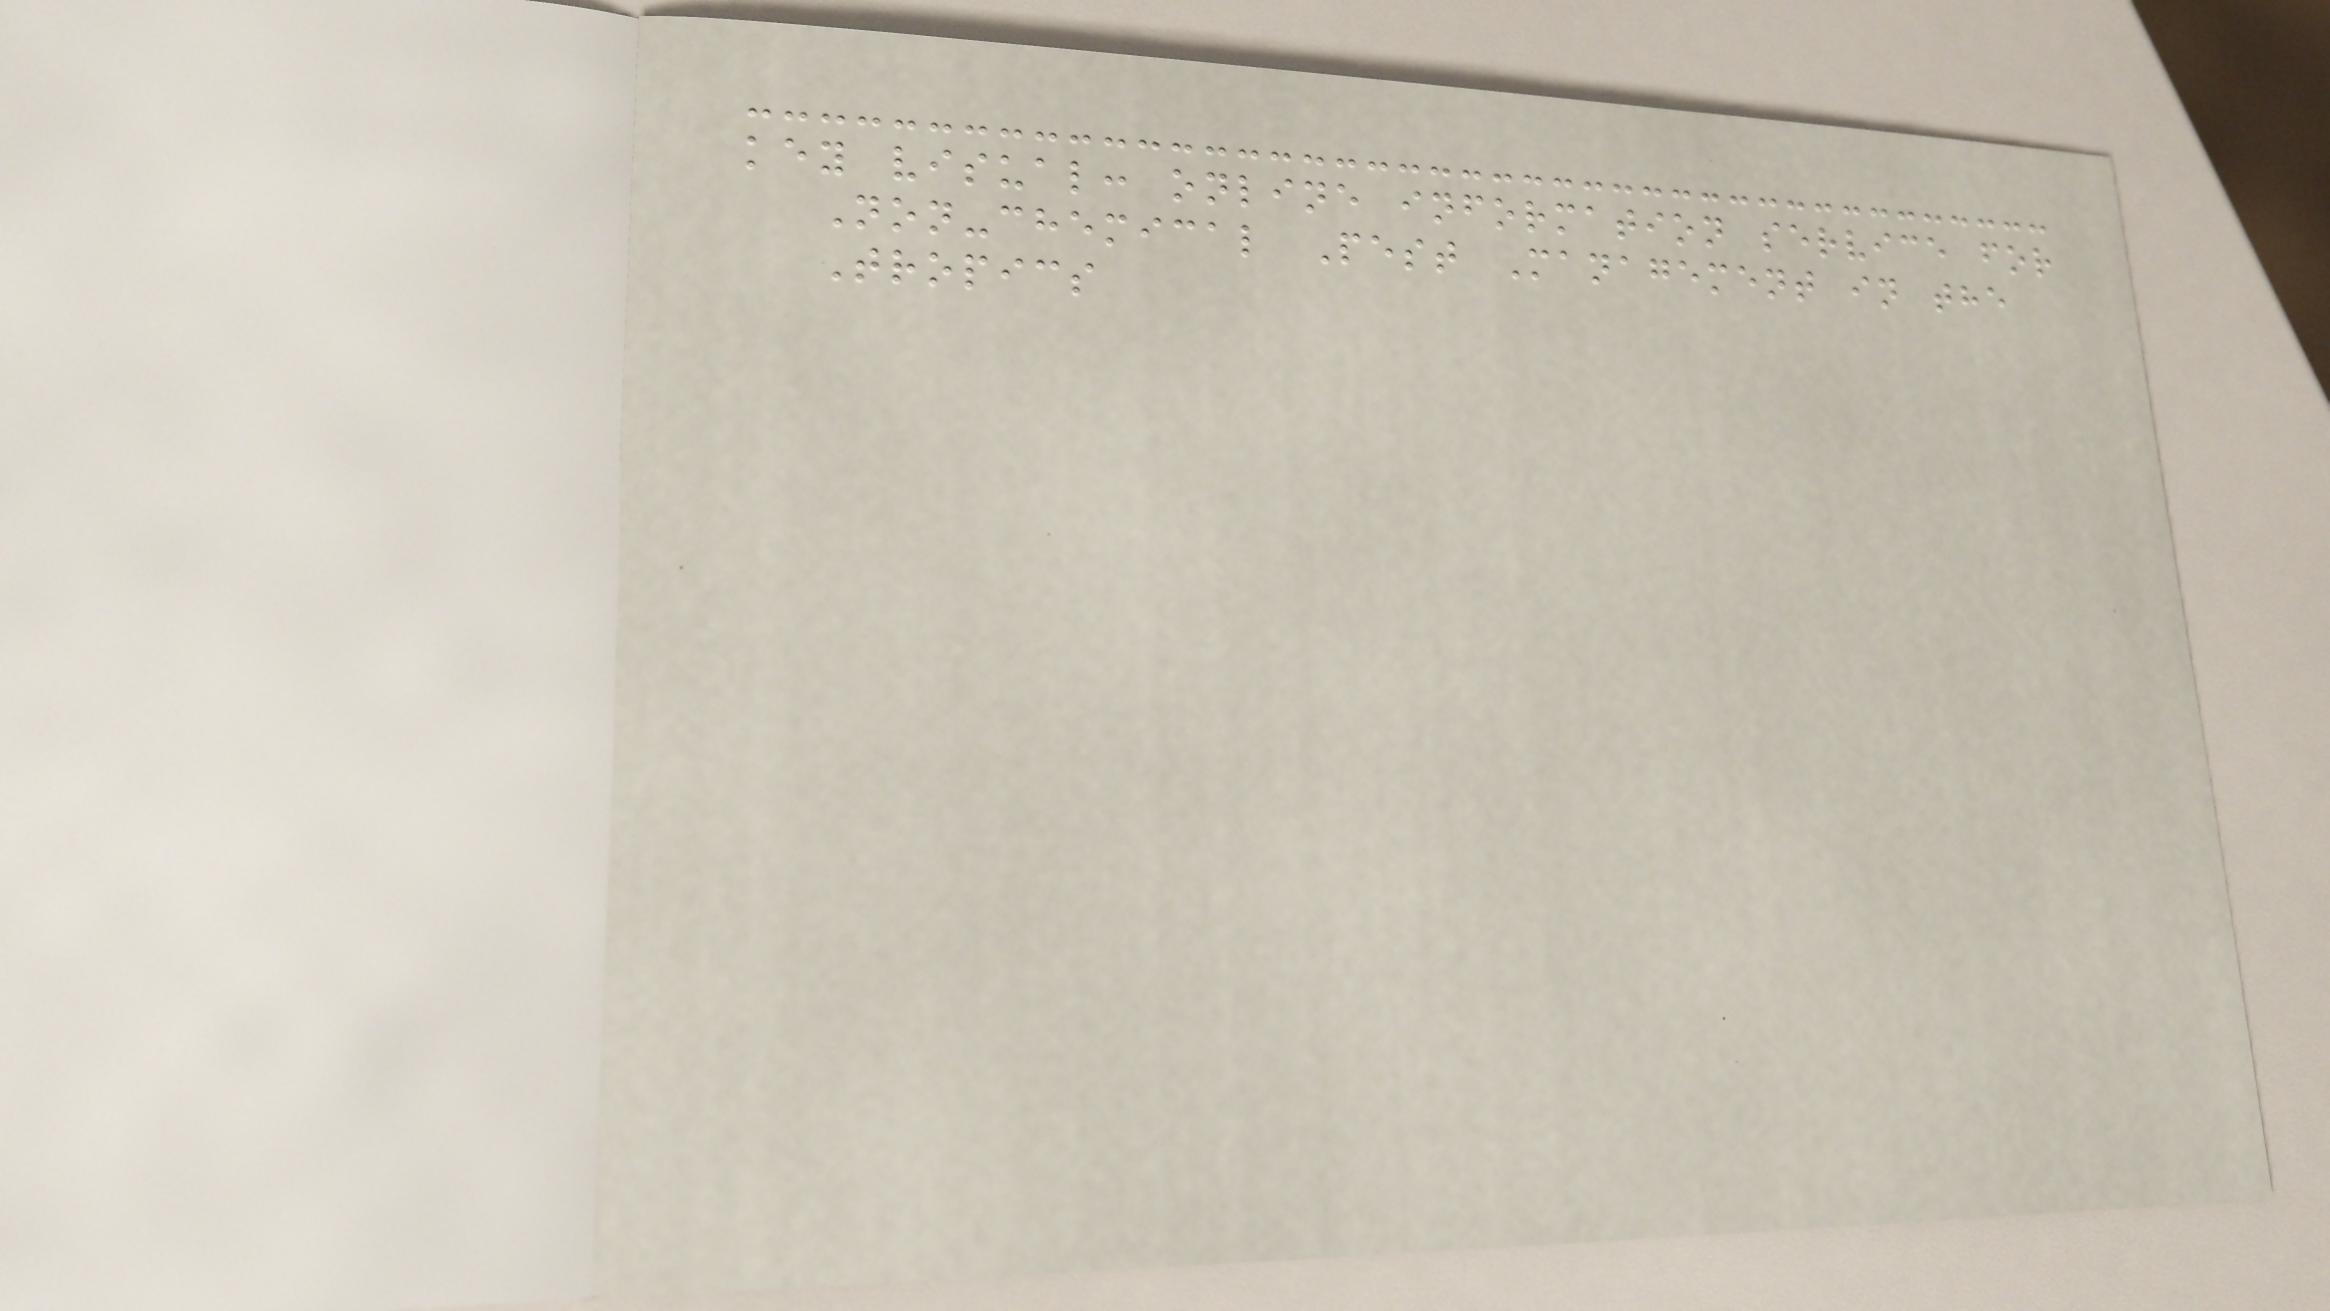key visual: online information service for
Non-chemical Pest Management in the
Tropics
